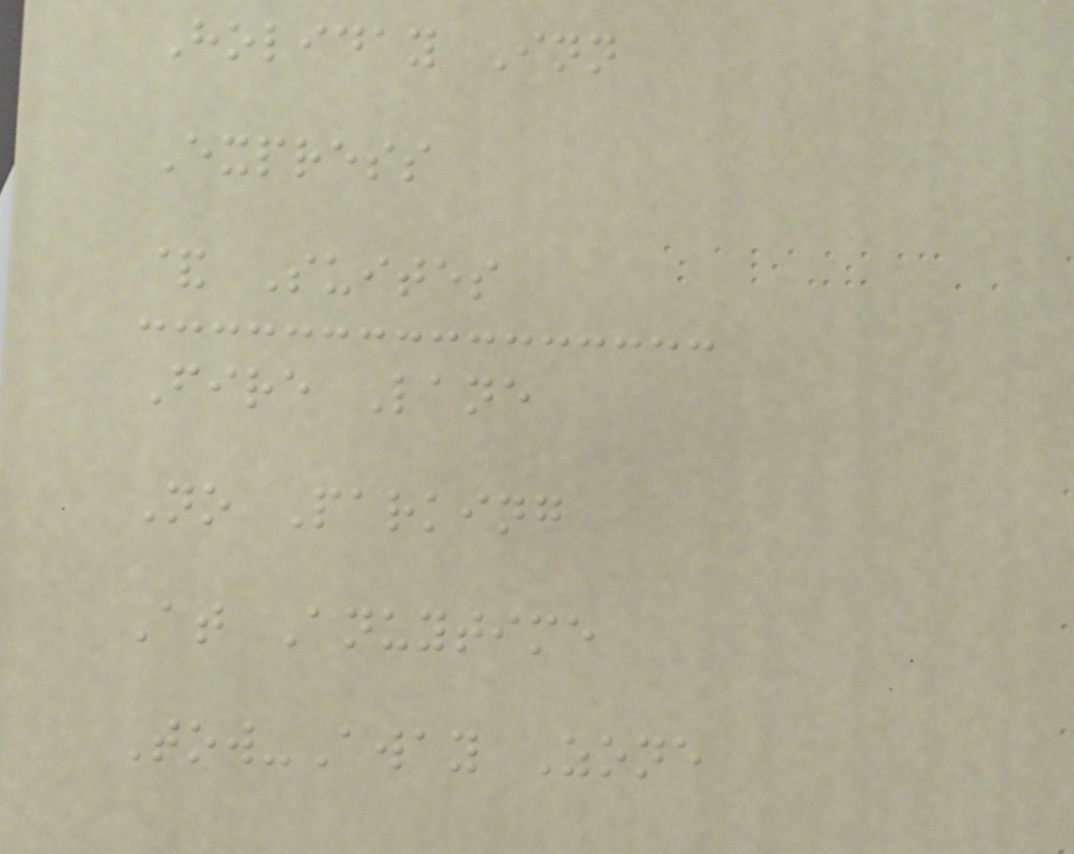Holiday Inn
Express
& Suites
Fire Lane
No Parking
At Anuytime
Tow-Away Zone
